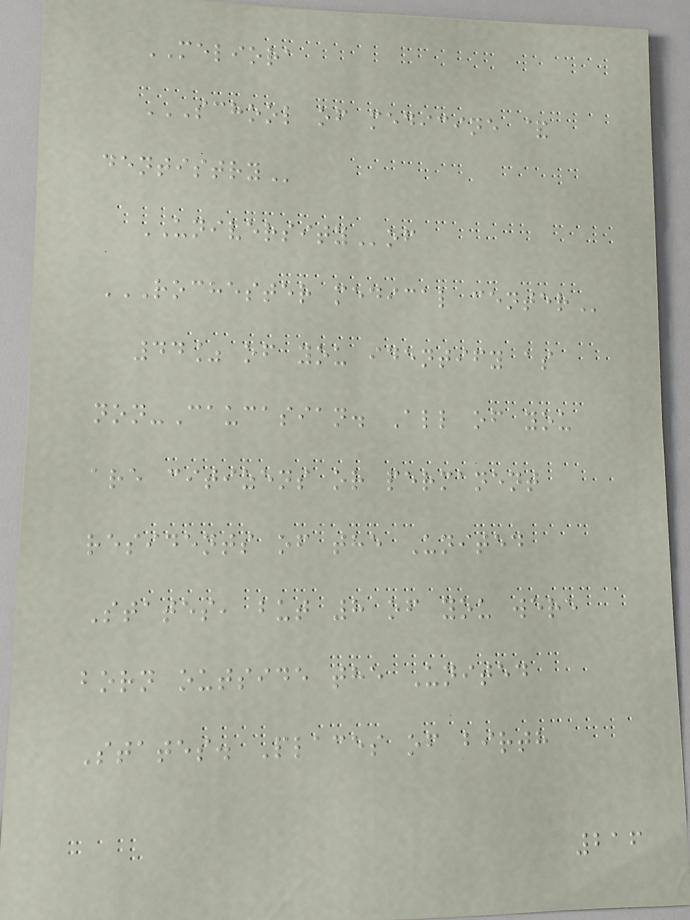MELIORA
SCHOOL OF MEDICINE &
DENTISTRY
UNIVERSITYof
ROCHESTER MEDICAL CENTER
44% of you identify as
non-Caucasian. All of you
are citizens or permanent
residents of the United
States, but 8 of you were
born outside the United
States. Places of birth
216
